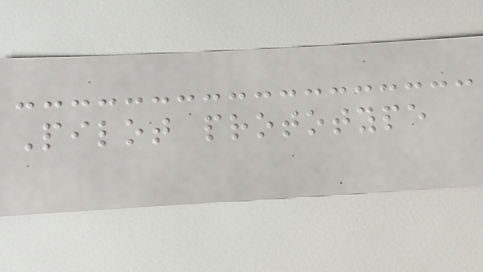Pilot prototype
